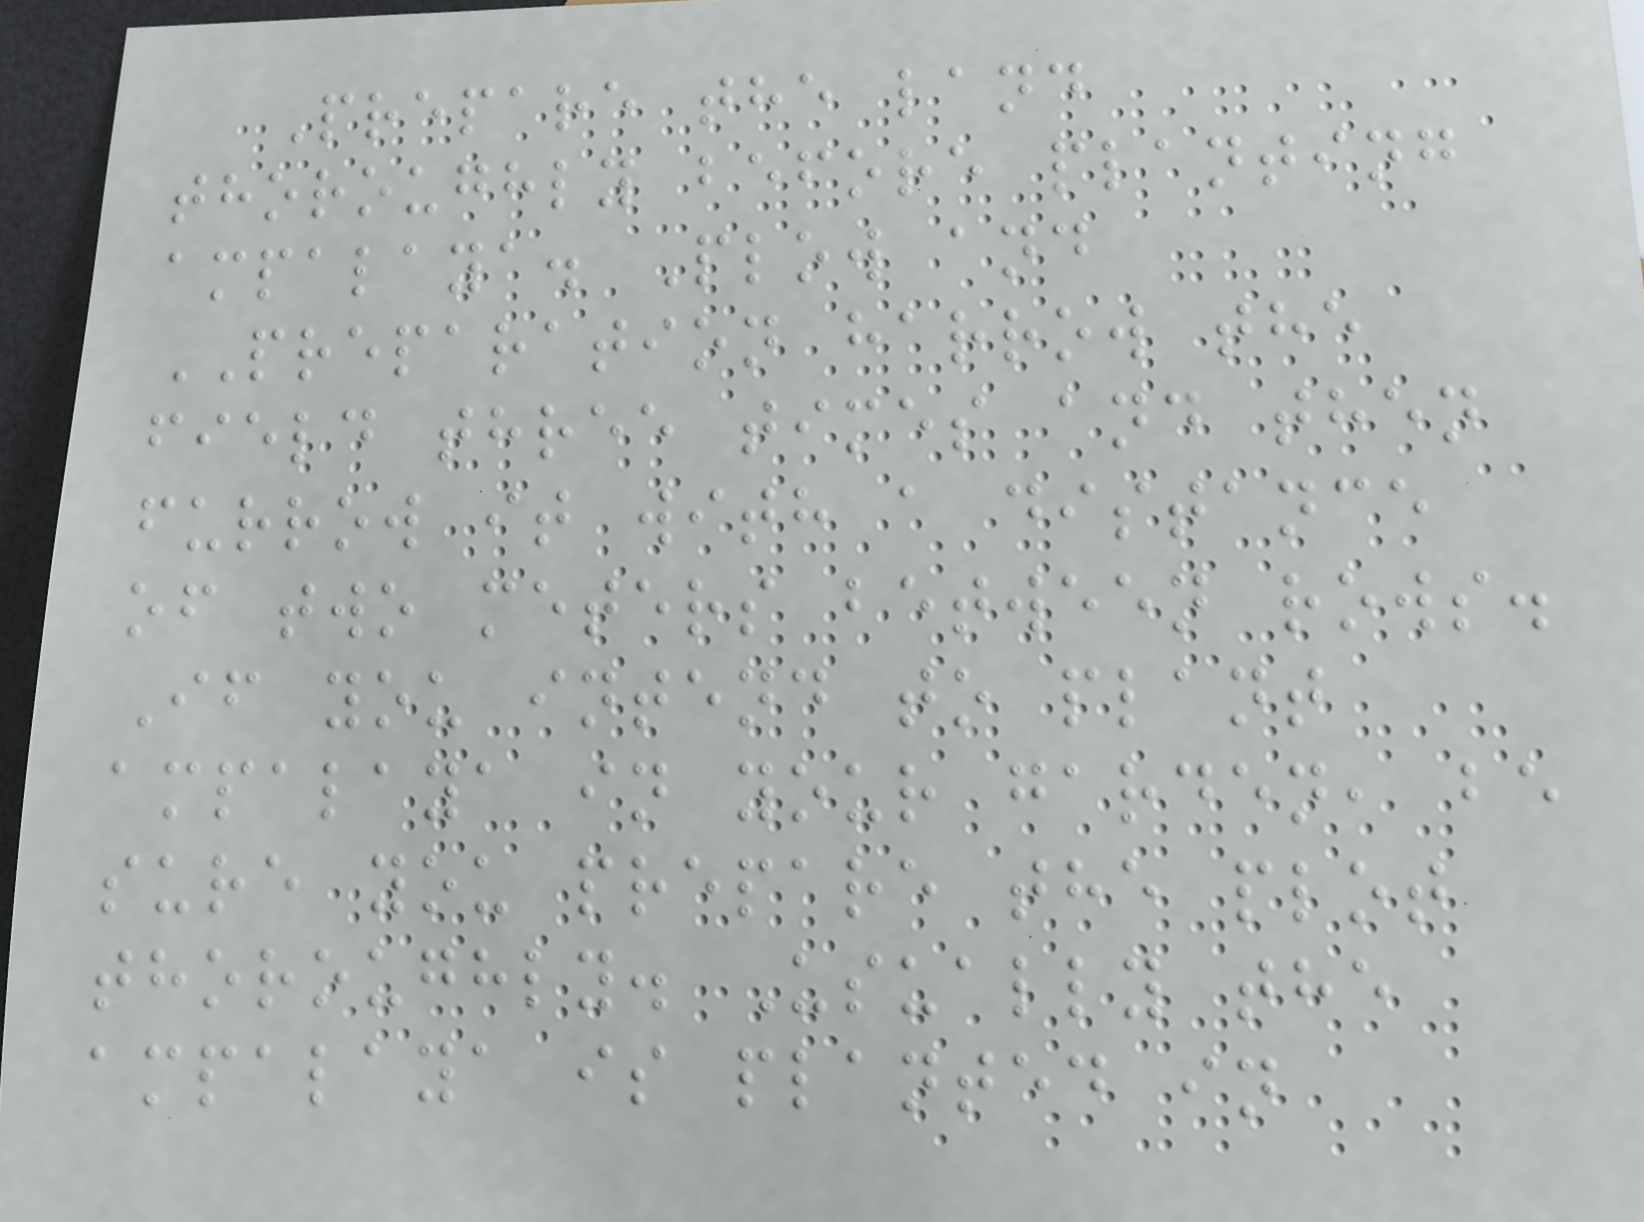Prepare the land
thoroughly before planting
ampalaya. Plow and
PREPARATION harrow the
field three times and then
furrow it with a distance
of two meters between rows.
If you intend to plant
ampalaya in your garden, be
sure you prepare the plot
thoroughly. Usually the
ampalaya is planted in
